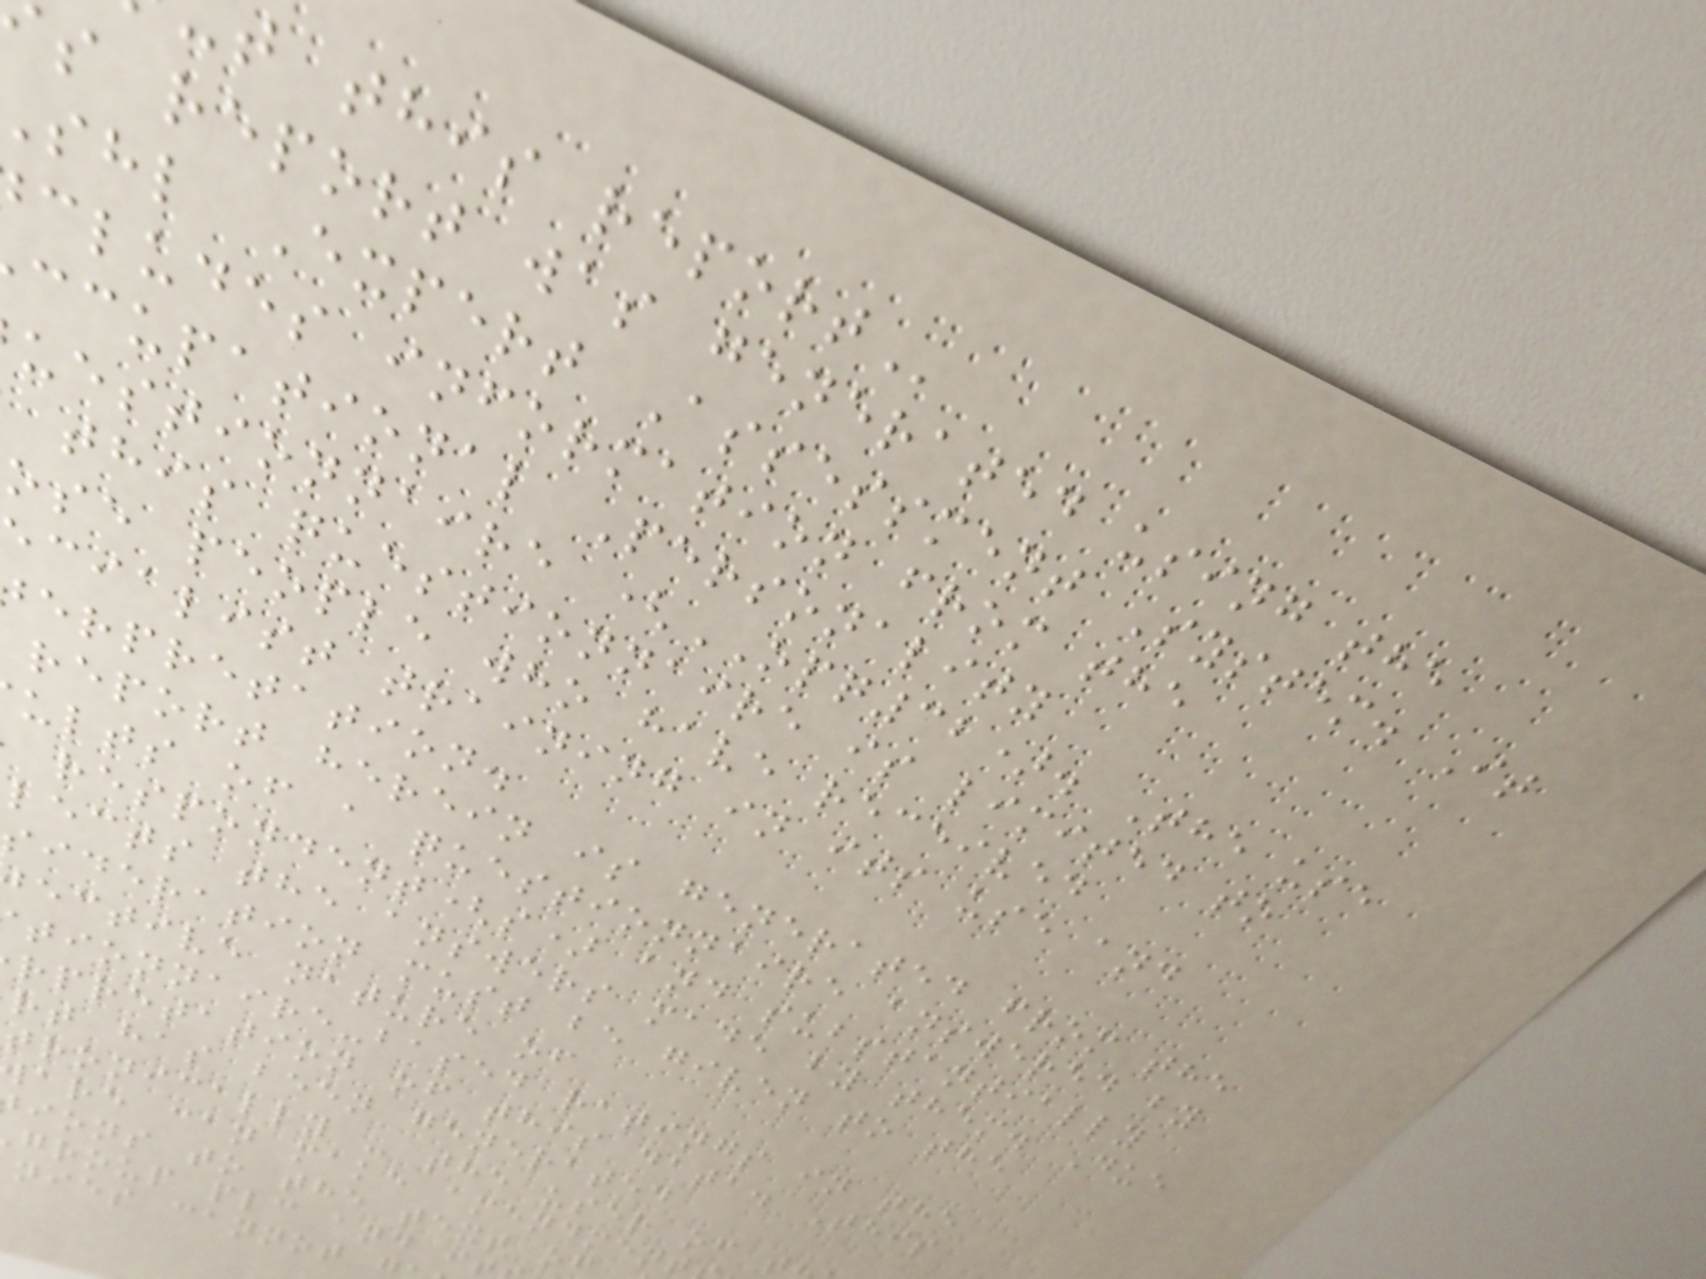t this
s report was generated using the
shl Expert Assessment System. It
cludes information from the
ccupational Personality
uestionnaire (OPQ32). The use
this questionnaire is limited to
ose people who have received
cialist training in its use and
erpretation.
report herein is generated from the
ults of a questionnaire answered by
respondent(s) and substantially
lects the answers made by them. Due
sideration must be given to the
ective nature of
tionnaire-based ratings in the
rpretation of this data. This
rt has been generated
tronically - the user of t
are can make amendment
ions to the text of
group plc and it
nies cannot
